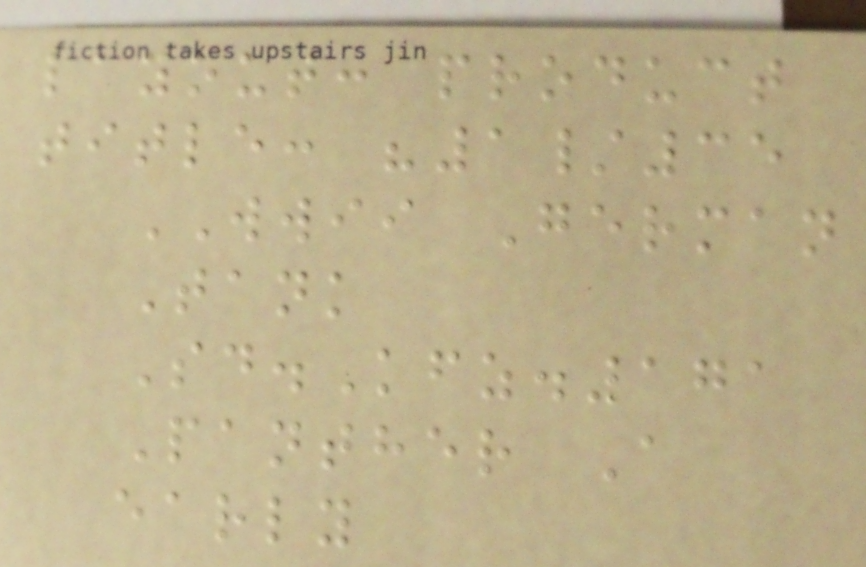layout: product
title: "1/35
WWII German
Tank
Sd.Kfz.171
Panther A
early
